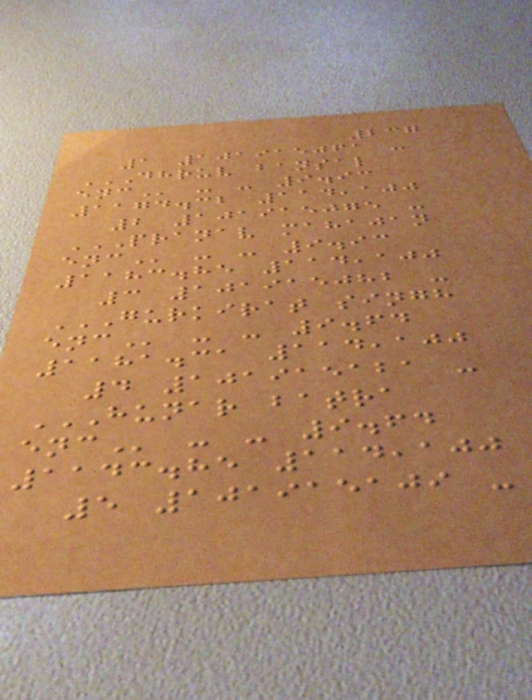237
1 101915061 -
DHRUV BANSAL
ENC - - 9.93
1174.32 114,100
2 101915075 -
PRANAV MAHAJAN
ENC - - 9.93
1183.85 114,100
3 101915082 -
GURKIRAT SINGH
ENC - - 9.64
1181.31 114,100
4 101915121 -
HUNAR BATRA
ENC - - 9.64
1143.85 114,100
5 101915109 -
